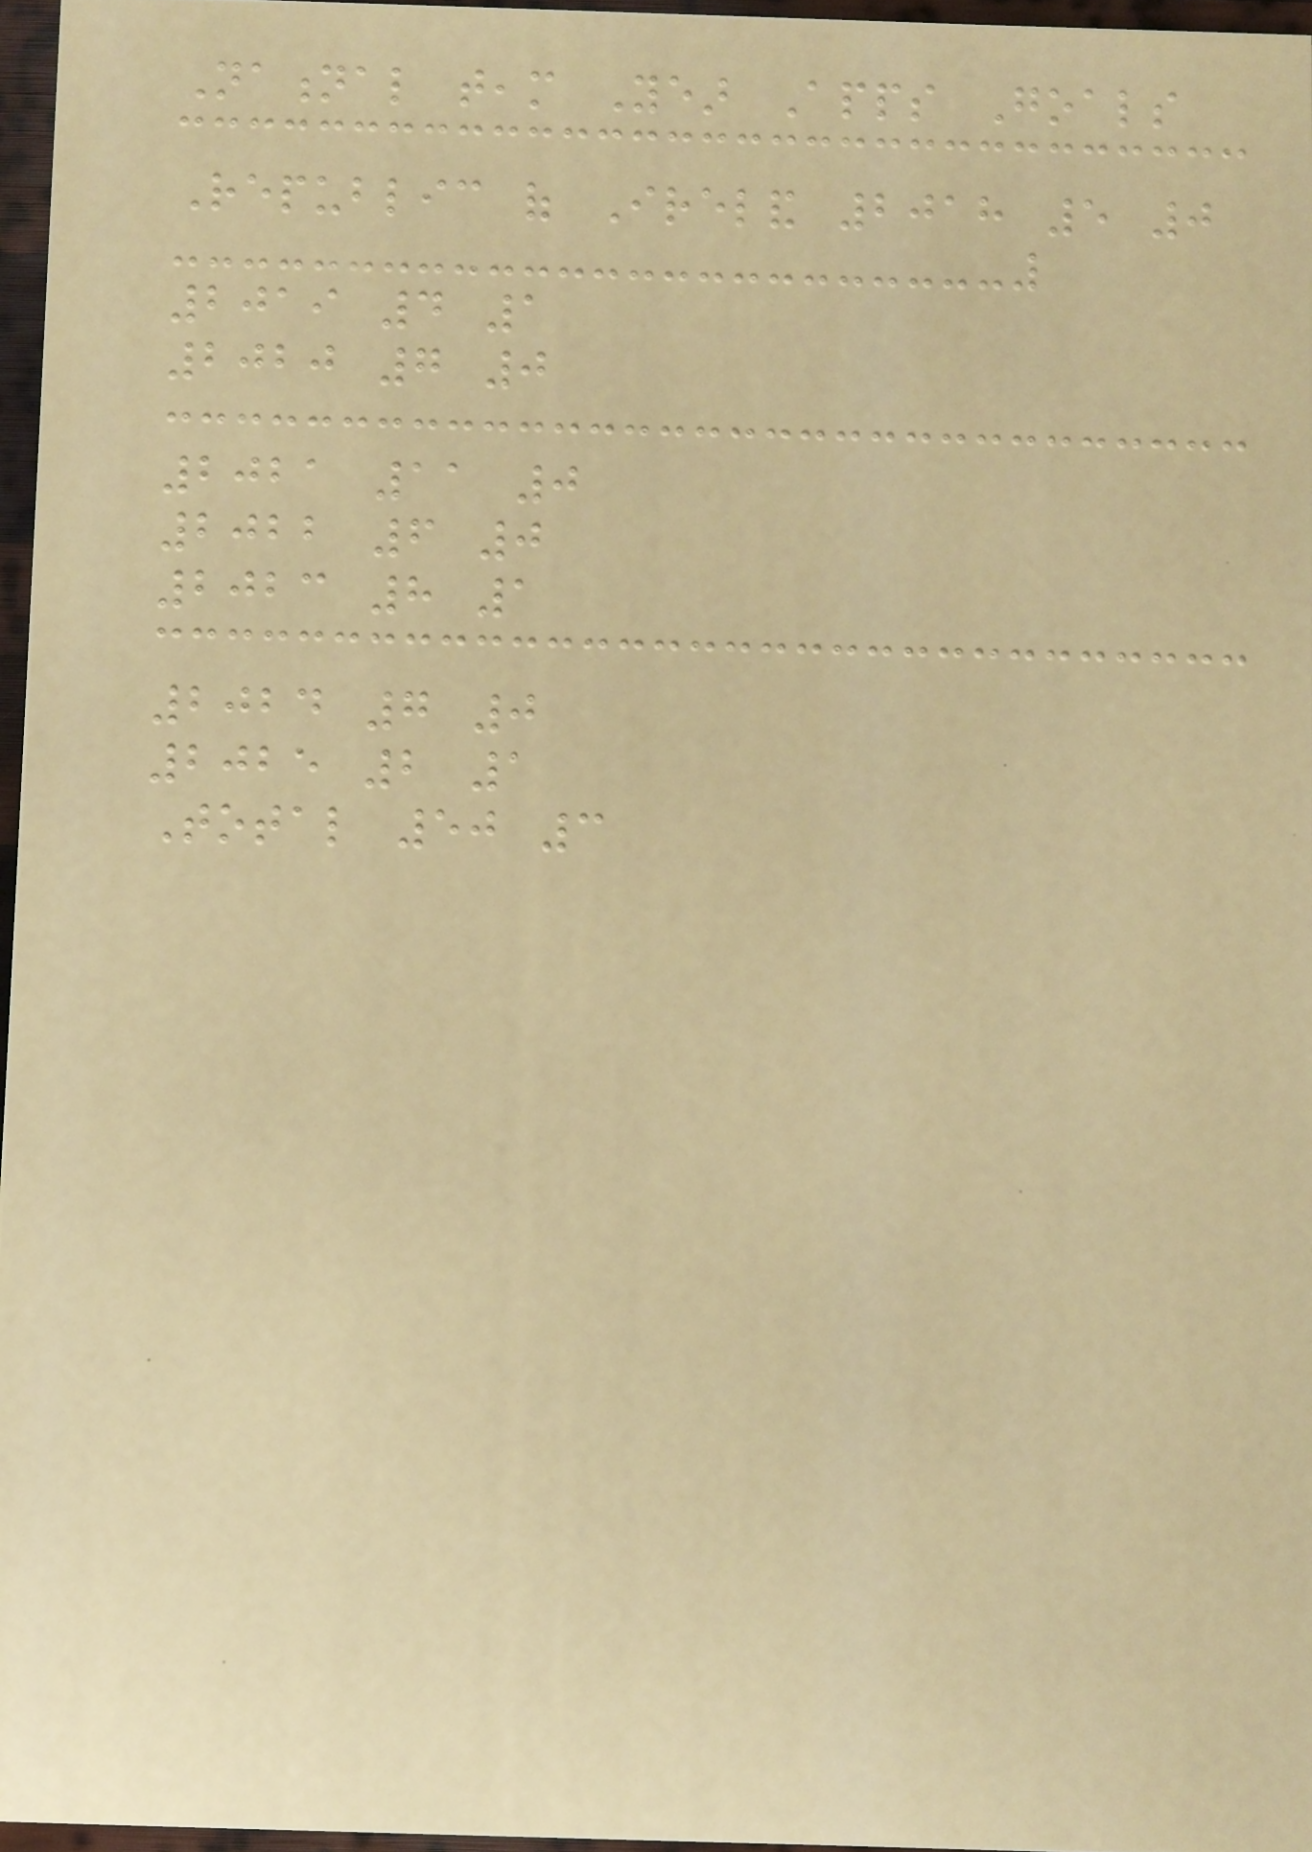National team Year Apps Goals
Republic of Ireland 2018 5 0
2019 4 1
2020 7 0
2021 11 0
2022 6 0
2023 8 1
2024 7 0
2025 2 1
Total 50 3
